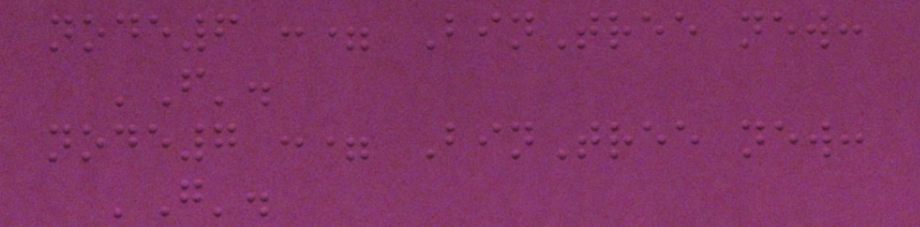node6 := BinTree new:
'F'.
node7 := BinTree new:
'G'.
